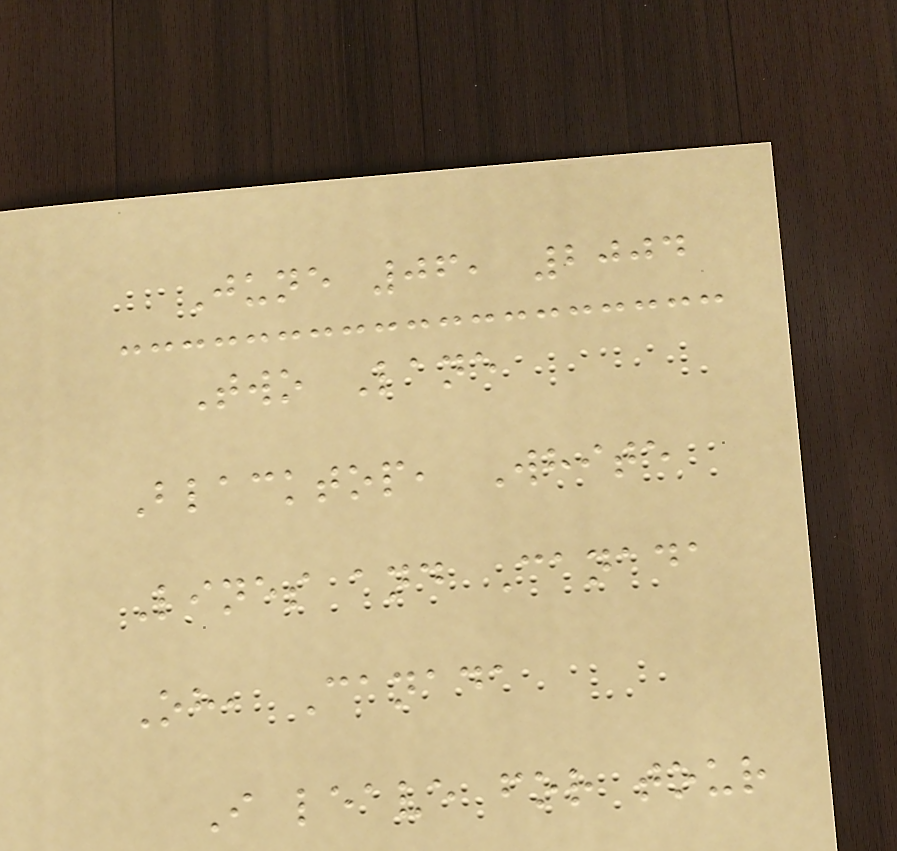June 06, 2004
Two Lane
Blacktop, White
Lines and Canada
Oh, Canada
I leave for tour
